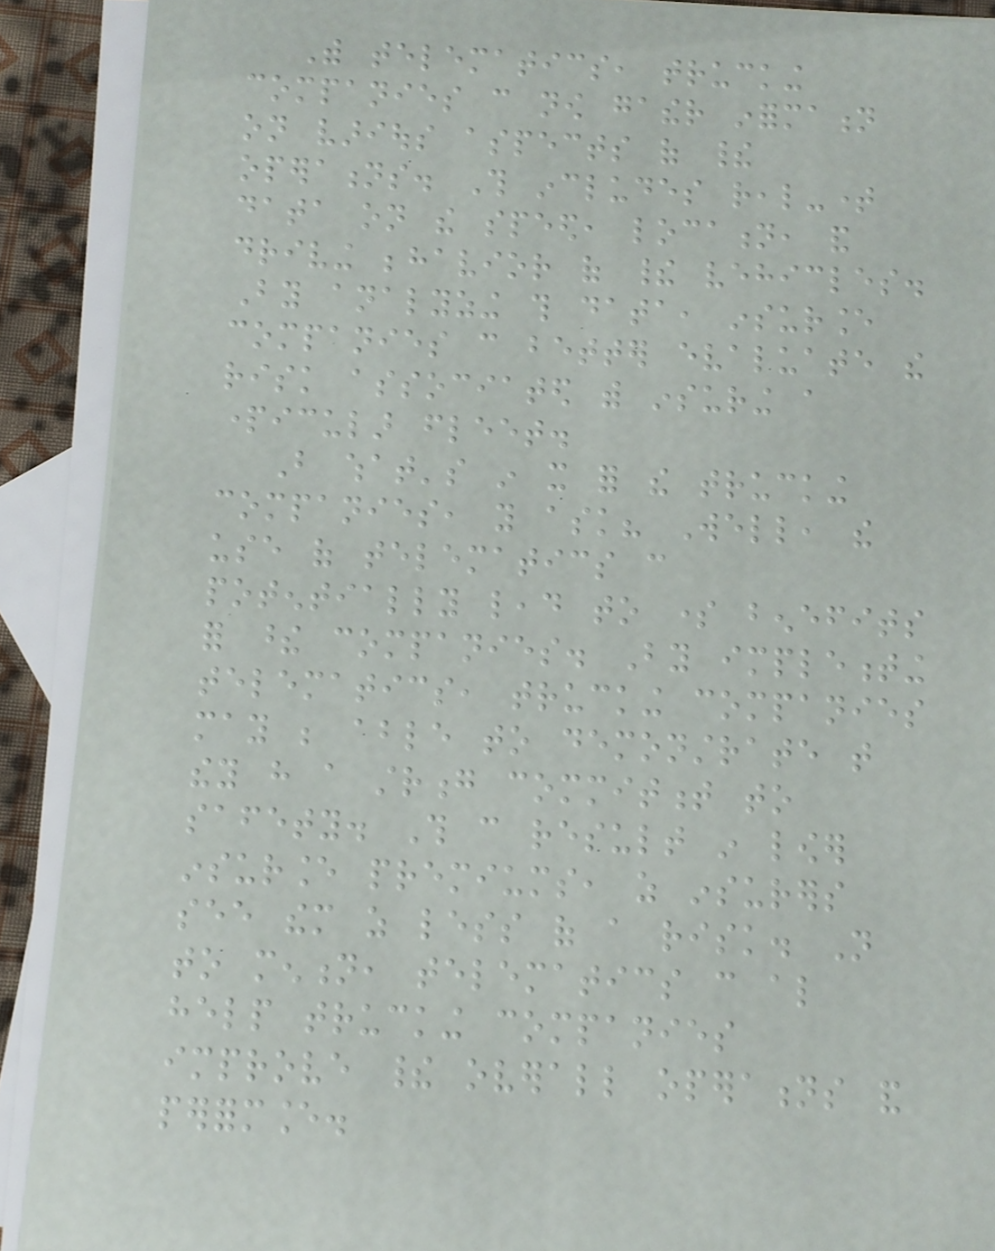With telematics, trucking
companies can now gather information
on various aspects of their
operations. This includes real-time
data on the speed, location, and
driving behavior of their vehicles.
By analyzing this data, insurance
companies can better evaluate the
risk associated with insuring a
particular fleet.
But what's in it for the trucking
companies, you ask? Well, the
use of telematics can
potentially lead to some benefits
for these companies. By implementing
telematics, trucking companies
may be able to demonstrate that
they have a strong commitment to
safety. This can result in lower
insurance premiums, as insurers
see them as less of a risk. Not
to mention, telematics can also
help trucking companies
improve their overall operations and
performance.
